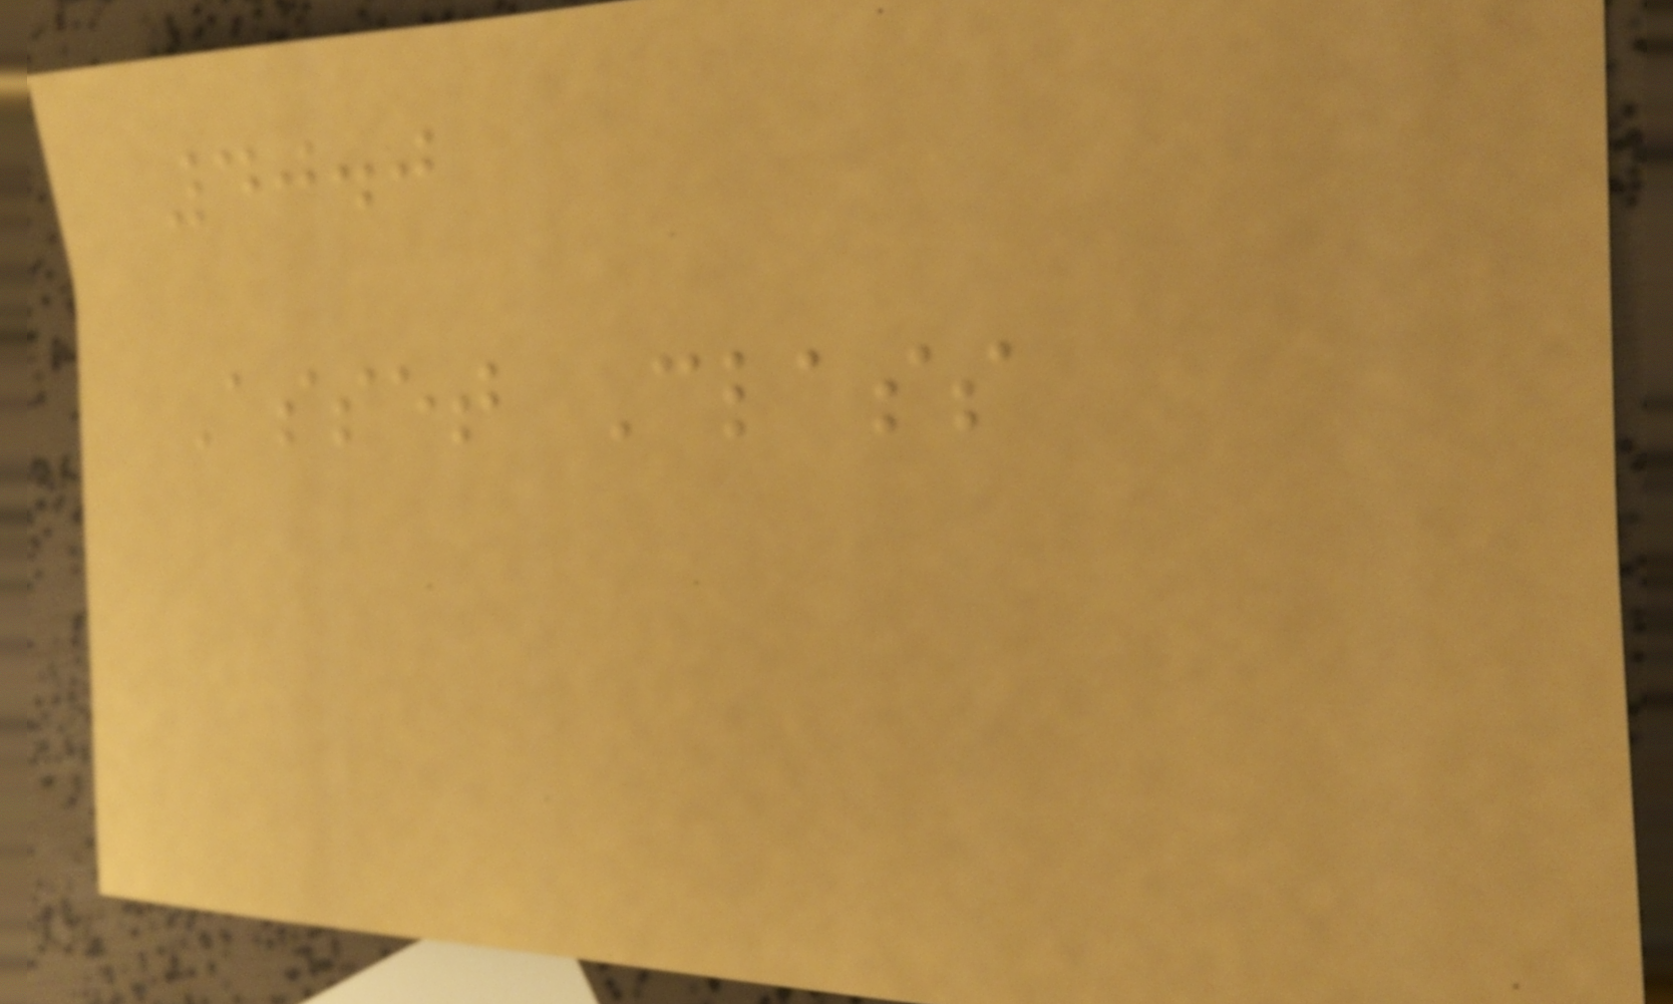40.0
Asset Class
